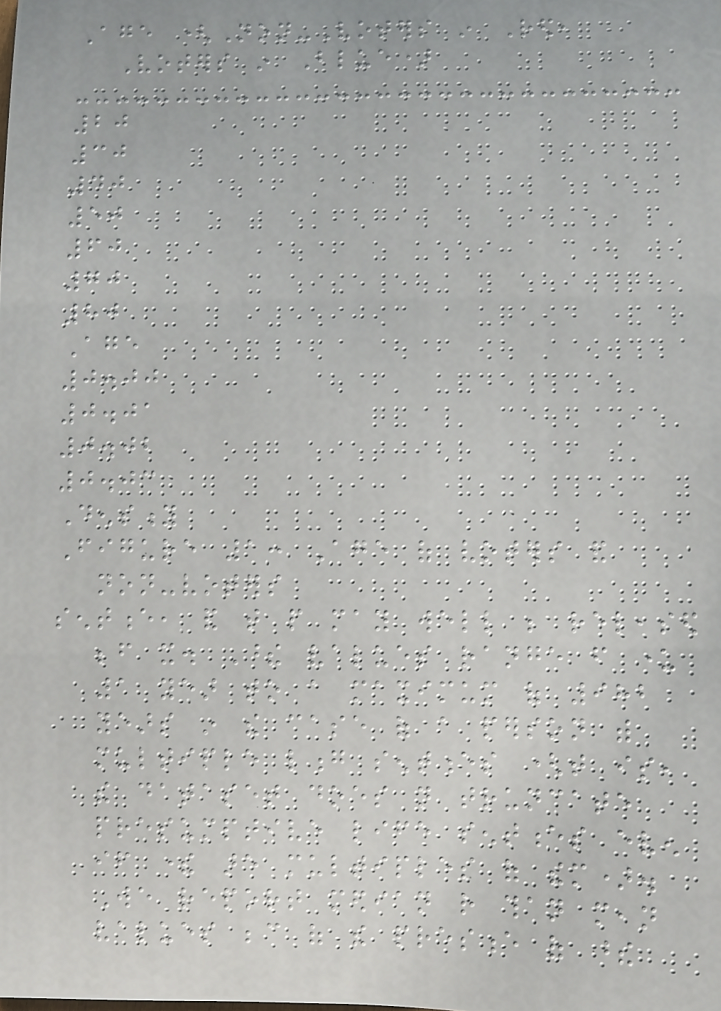Age (Non-Voters in Red,
Voters in Blue)
20
30
40
50
60
70
80
Age
0.00
0.01
0.02
0.03
Density
Figure 1: Age of voters and
non-voters
sentence, and that people may well be released
before it. These values range from under
1 year to a maximum of 982
years in the case of a person with
multiple long sentences (that is,
the dataset does not truncate
presumptive life sentences even
if there are multiples of them).
We report median rather than mean
values because of the presence of these
